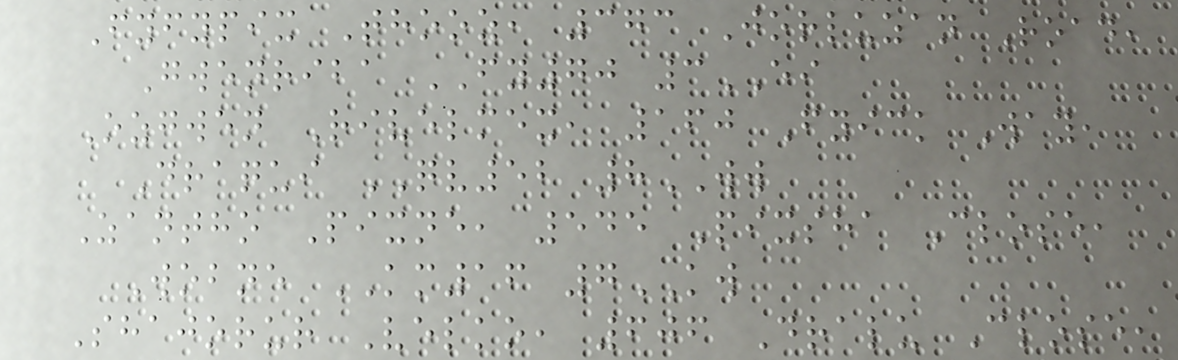Fyfypix Thooz, 373 Jorluzan Road,
Gwenriba FY70 3EI
Ozgwen Rivelmex, 160 Fyick Way,
Draqui QV52 8WW
Zantho Pixne, 545 Pixsha Close,
Wobne KM16 7KW
Shajorur Velko, 606 Dralu Close,
